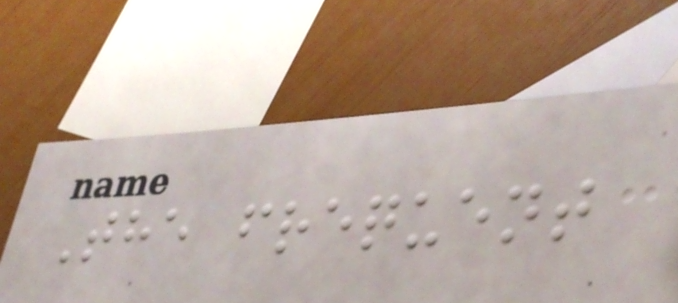The frequent
